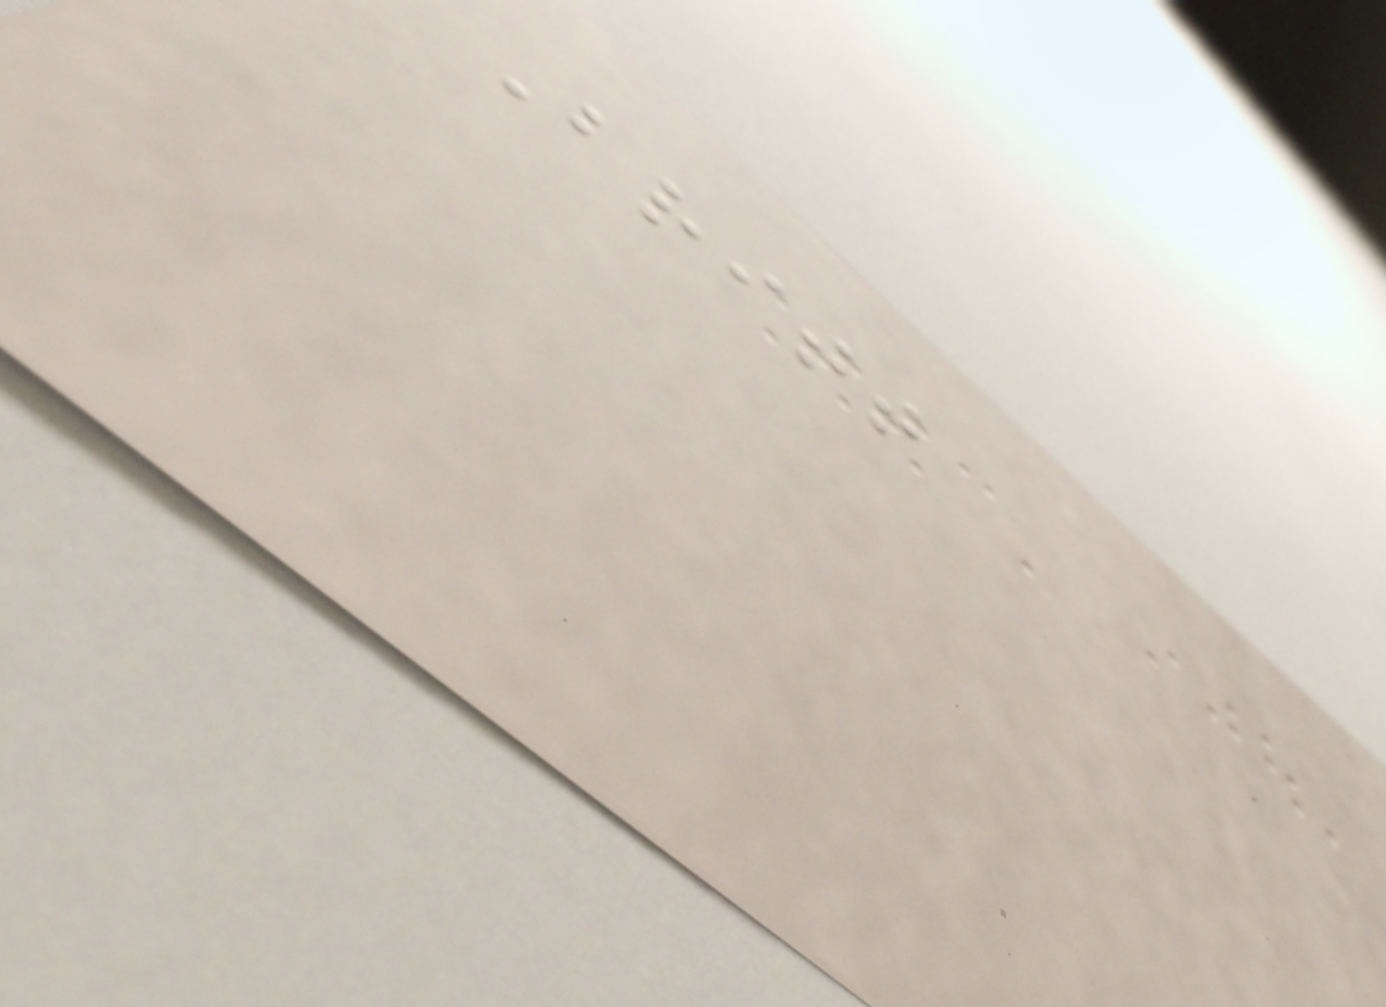Britt
